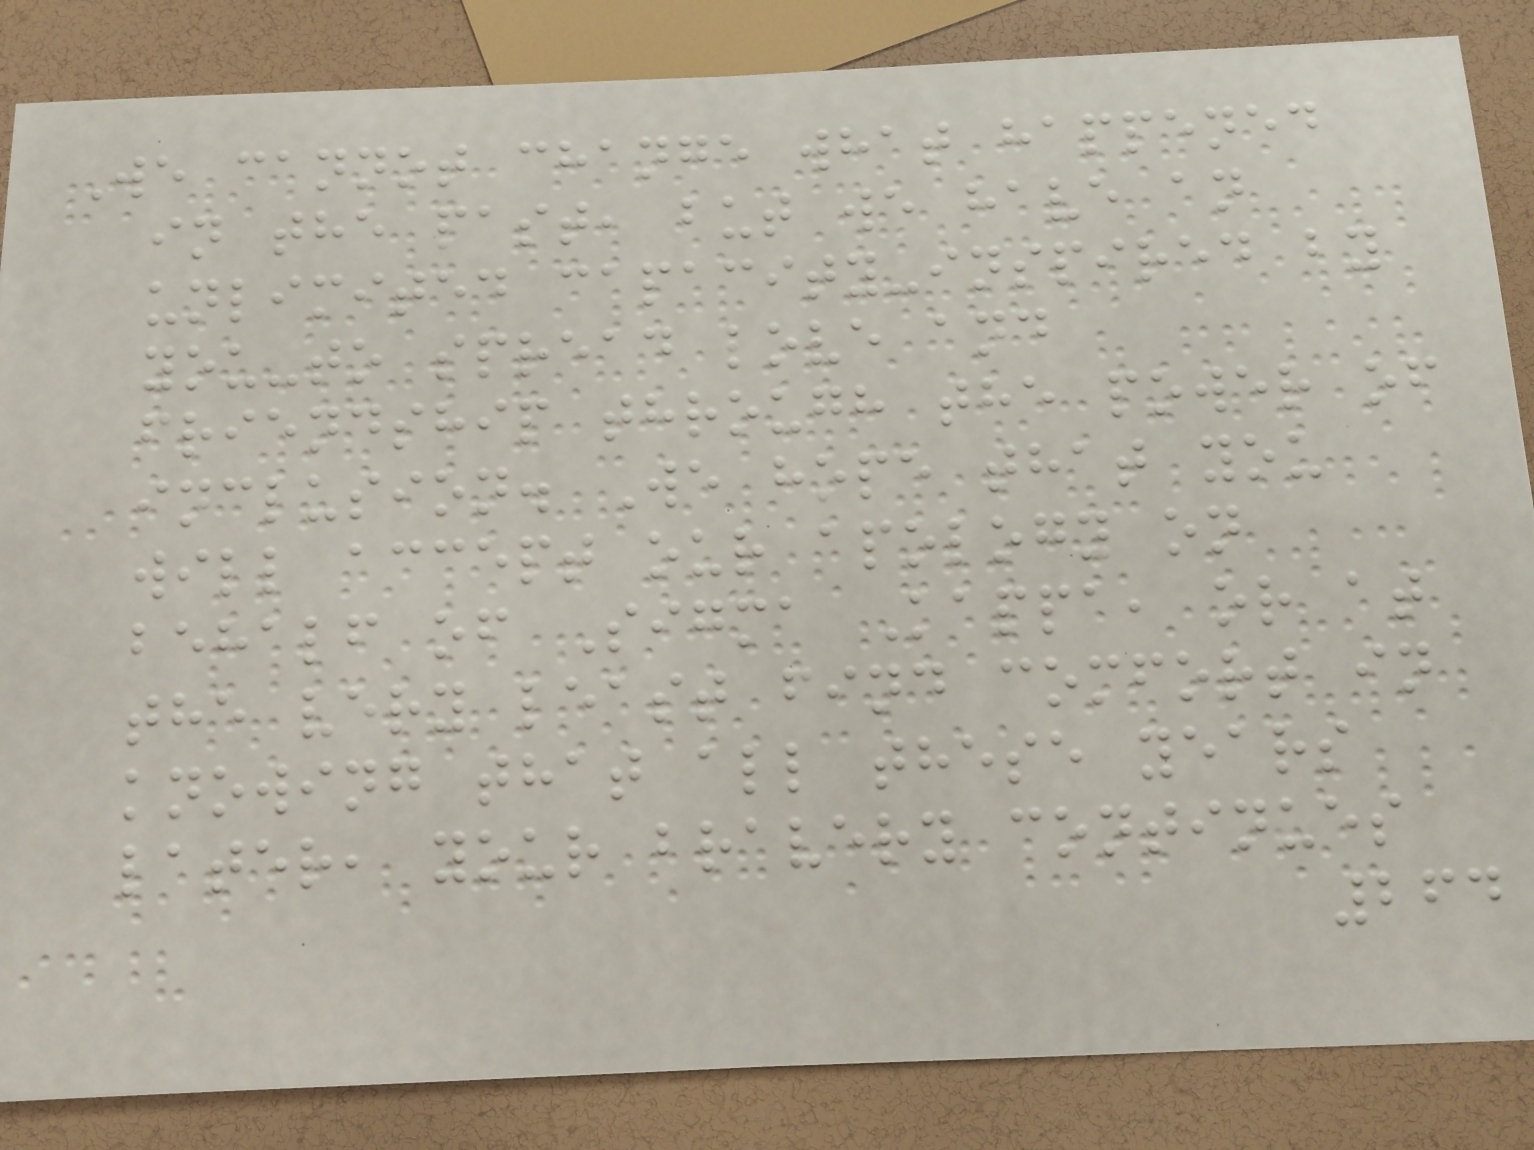We cannot change what happened
in the past, but we have an
unlimited capacity-inspired by
you-to spread love and
friendship through the power of
inclusion. We hope that you
will accept our apology on
behalf of Sigma Kappa, or at
the very least find comfort in
knowing that all these years
later, your bravery continues
264
